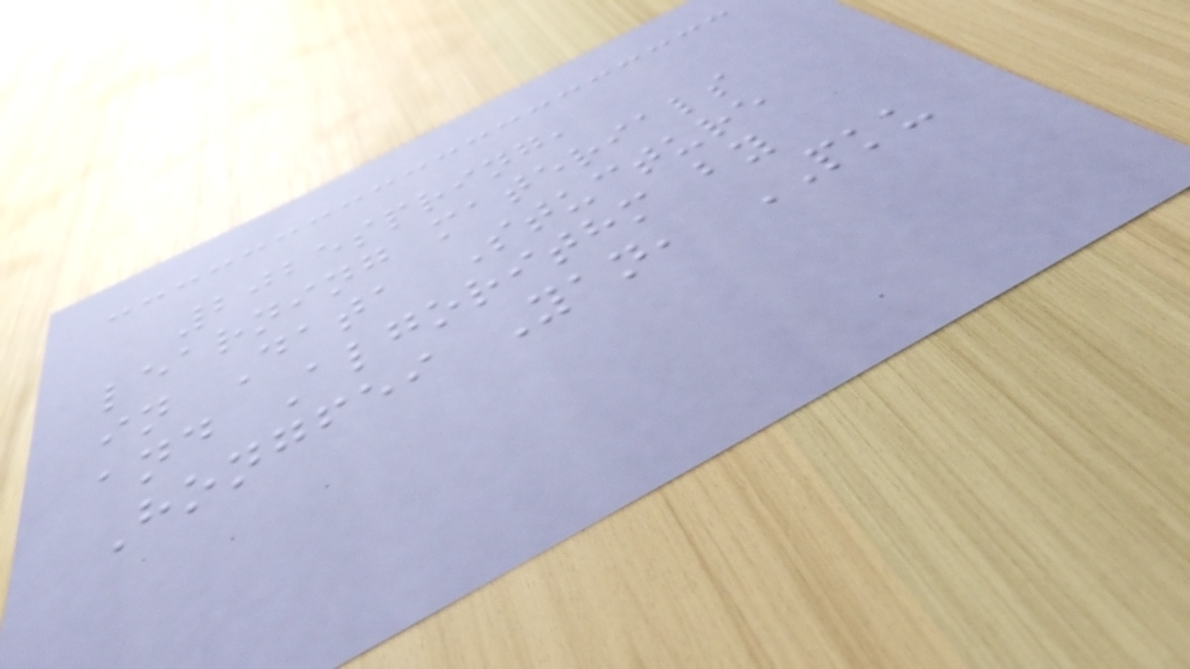2025spring,
learning materials
in Data Stucture
and Algorithm by
Hongfei Yan, PKU
